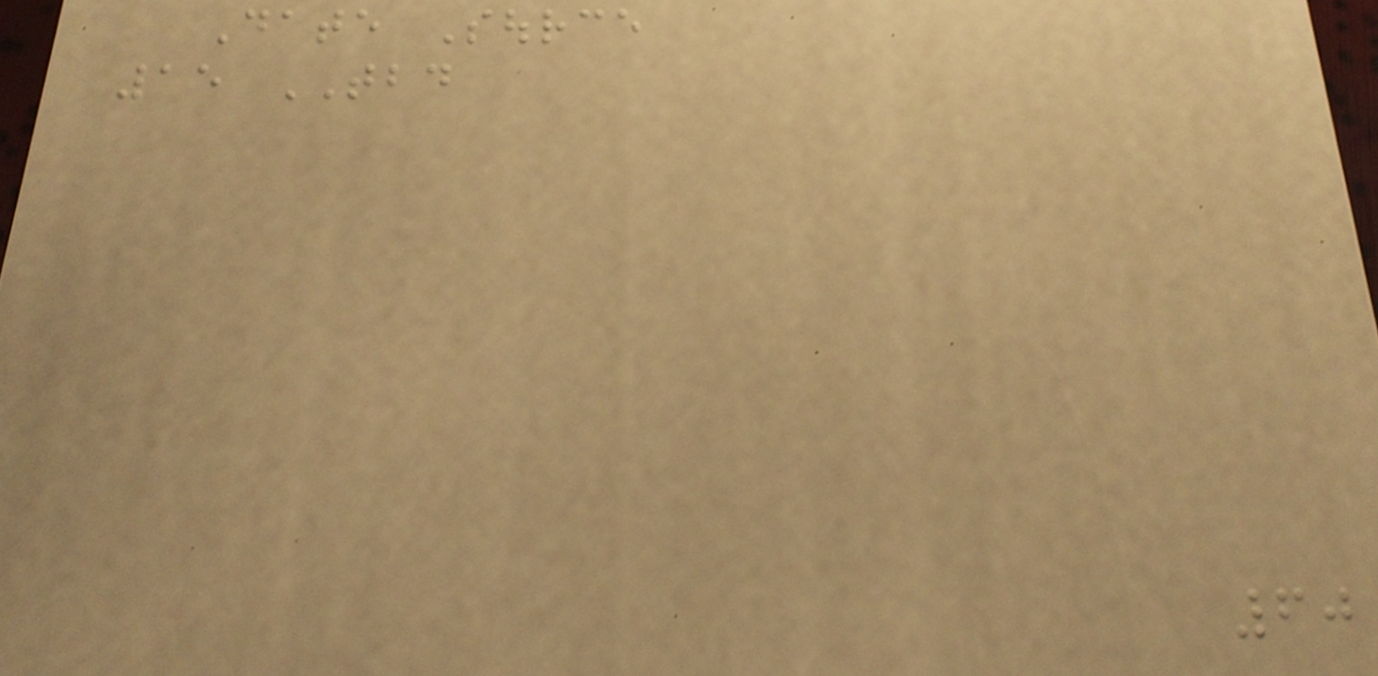Date Source
15 TBD
60
